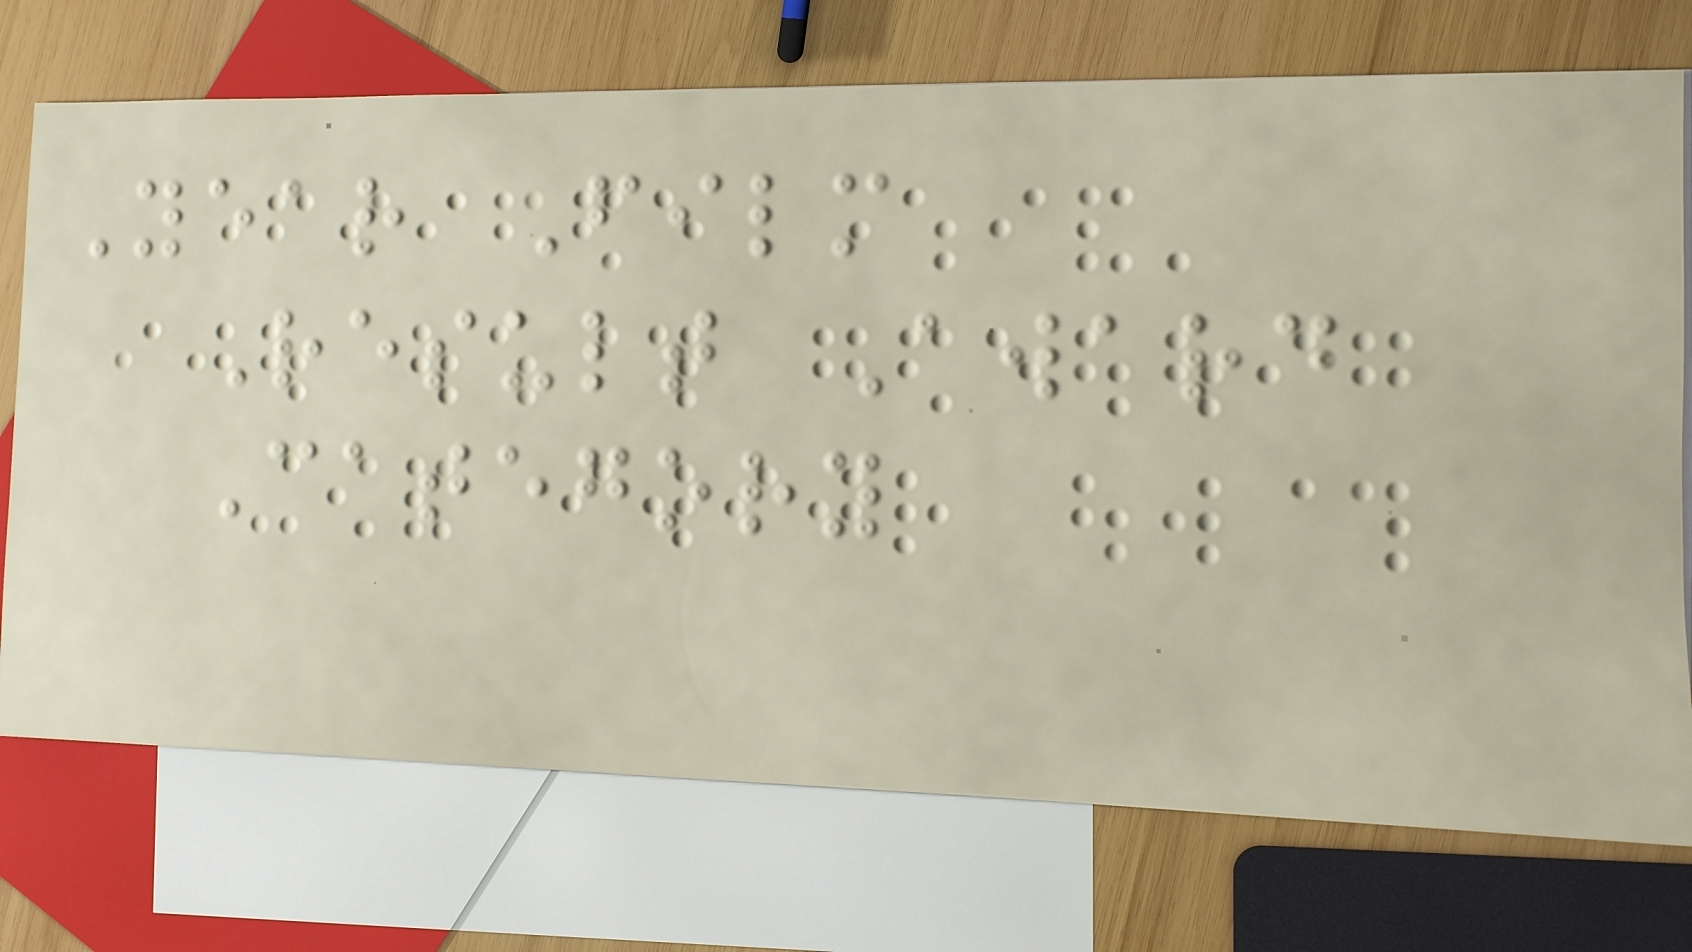Year Film
Result Award
Category
